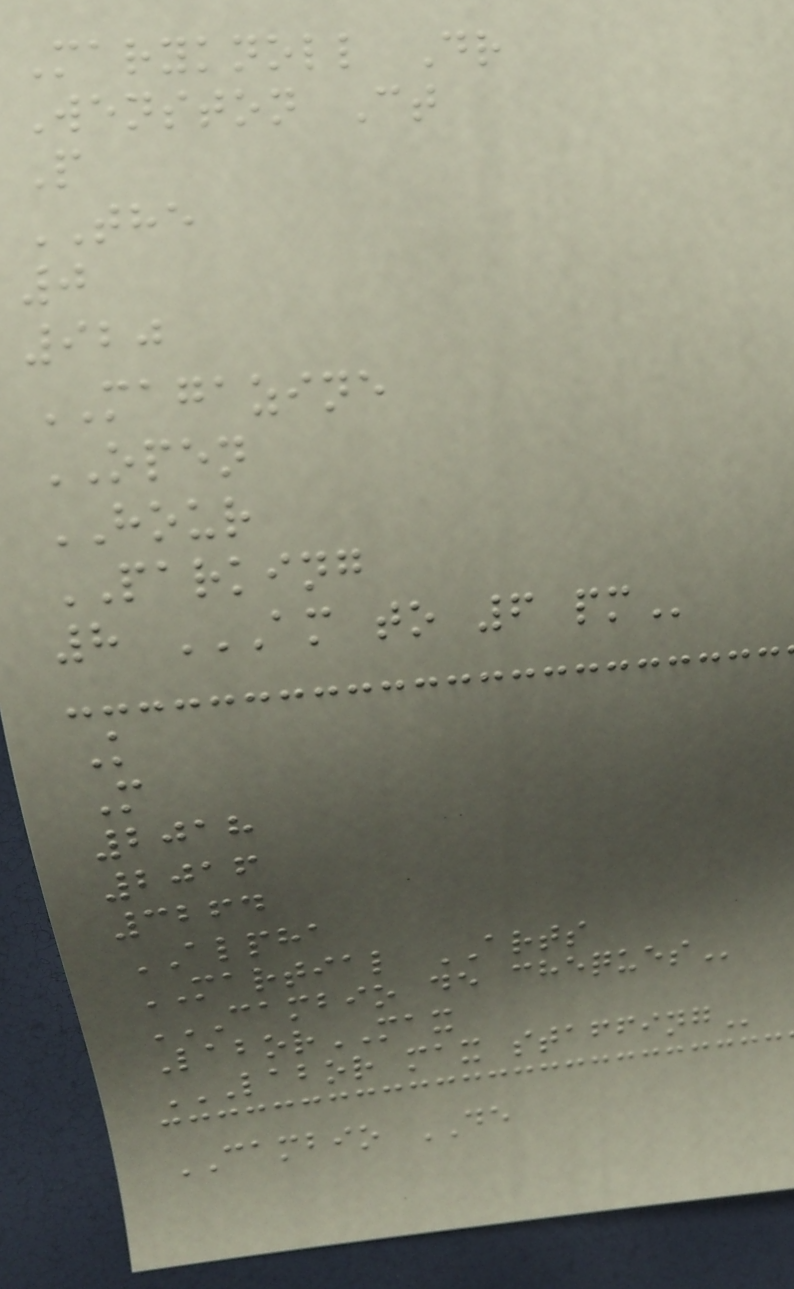Maryknoll Dr
Wenston Ct
P
THE
0
920
MAGAZINE
OPEN
HOUR
PARKING
8 AM TO 6 PM
K
M
2018
2016
3264
ALPHA
MARTIAL ARTS
CAMBIO DE CHEQUES
LaborMAX
LABOR MAX STAFFING
CAMBIO DE
